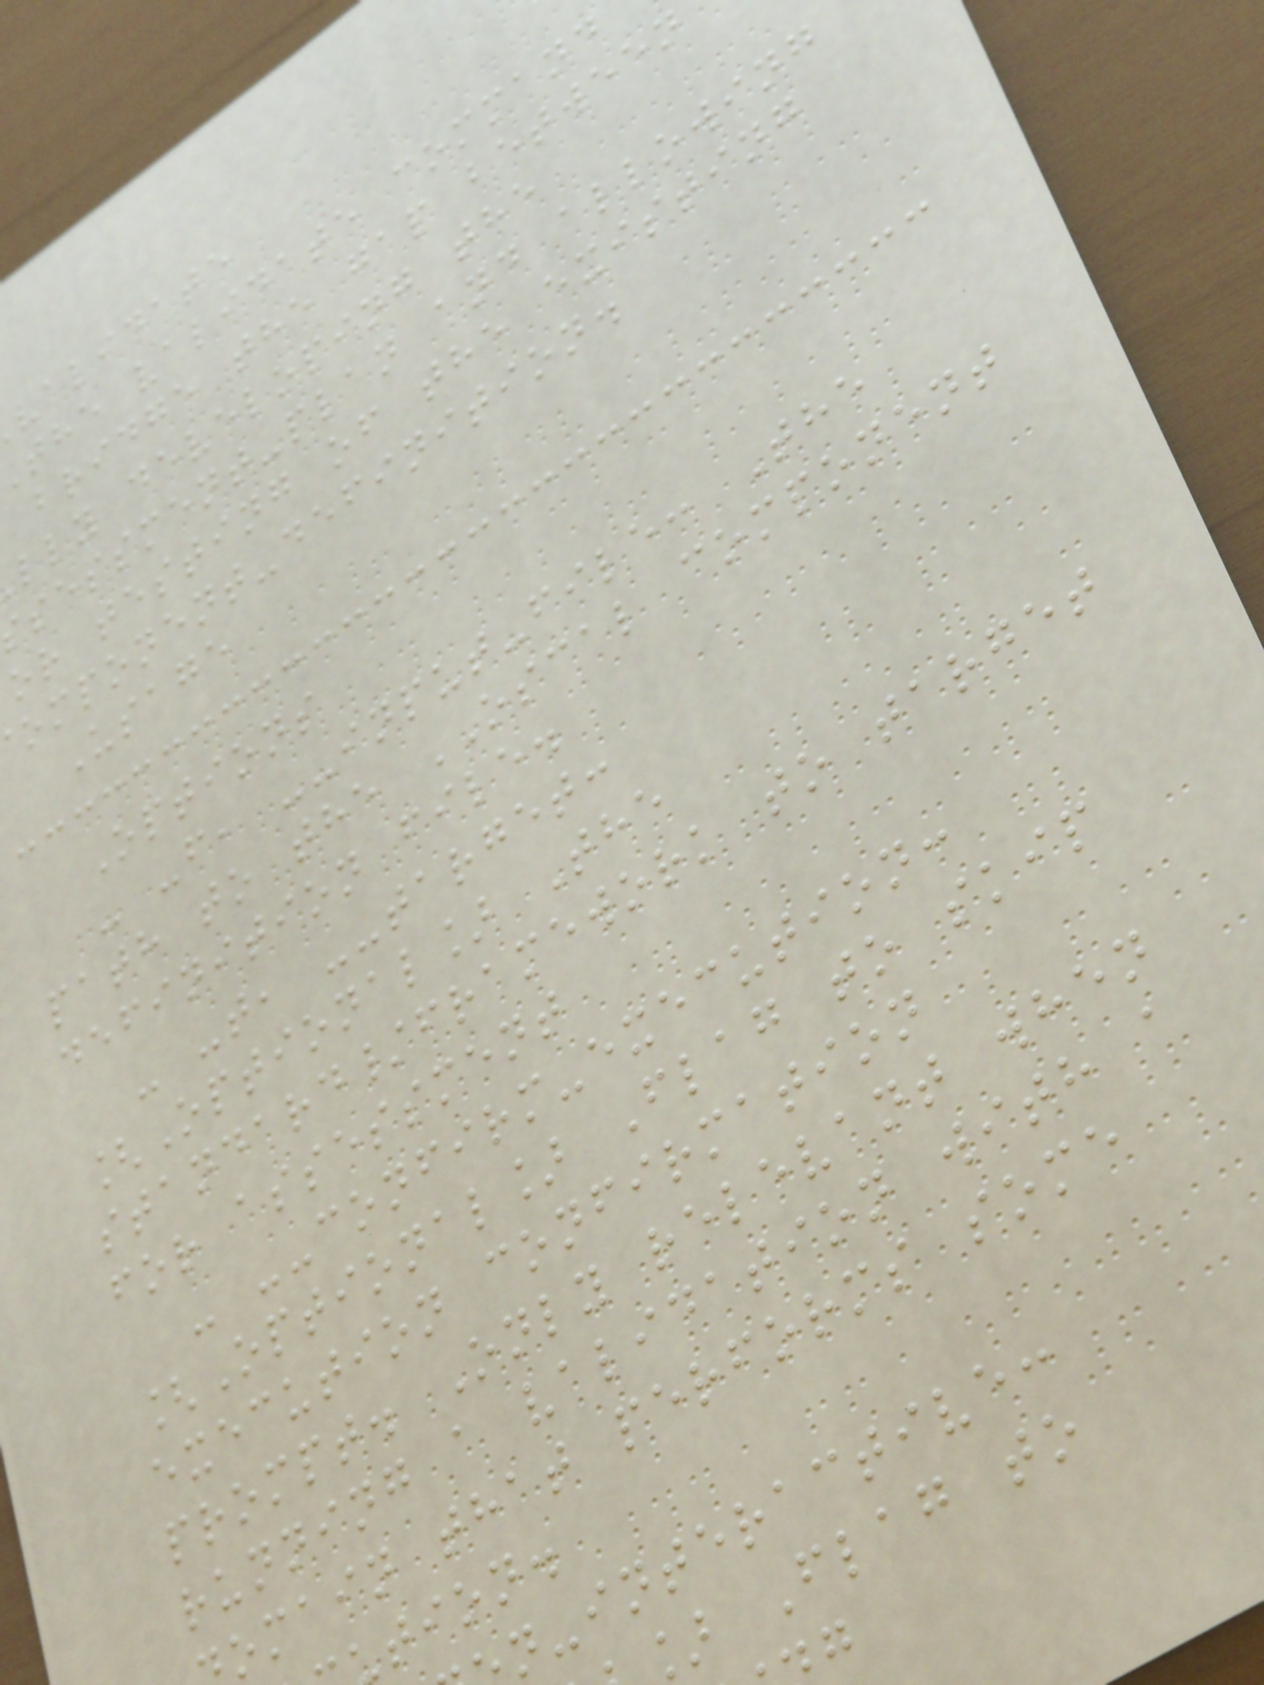validate
the validate command
bridge the gap between
lly developing the
sessment-plan and allowing
or testing of the existing
omponent-definition.
Usage
Options
- -f, --input-file: The
path to the OSCAL component
definition file.
- -t, --target:
[Optional] The
standard/framework to target
for assessment
- --confirm-execution:
[Optional] Flag to skip
execution confirmation
prompt. Only relevant when
running a validation with a
omain that performs some
tion.
n-interactive:
Flag to
